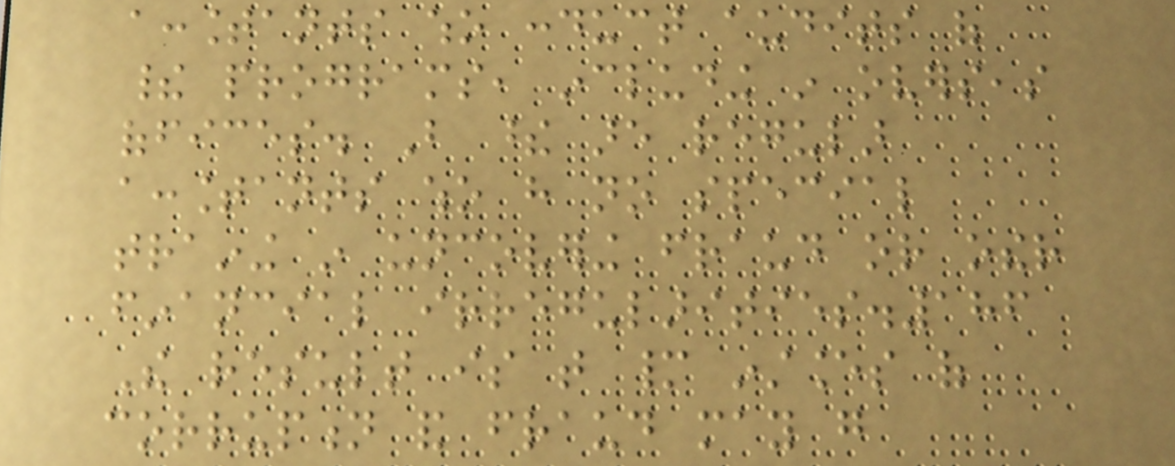accountants who conduct audits of
their programs, including in overseas
offices. But these are regular
accountants who have no special
training in uncovering fraud or other
financial irregularities.186
The result is that many instances of
corruption and fraud may go
